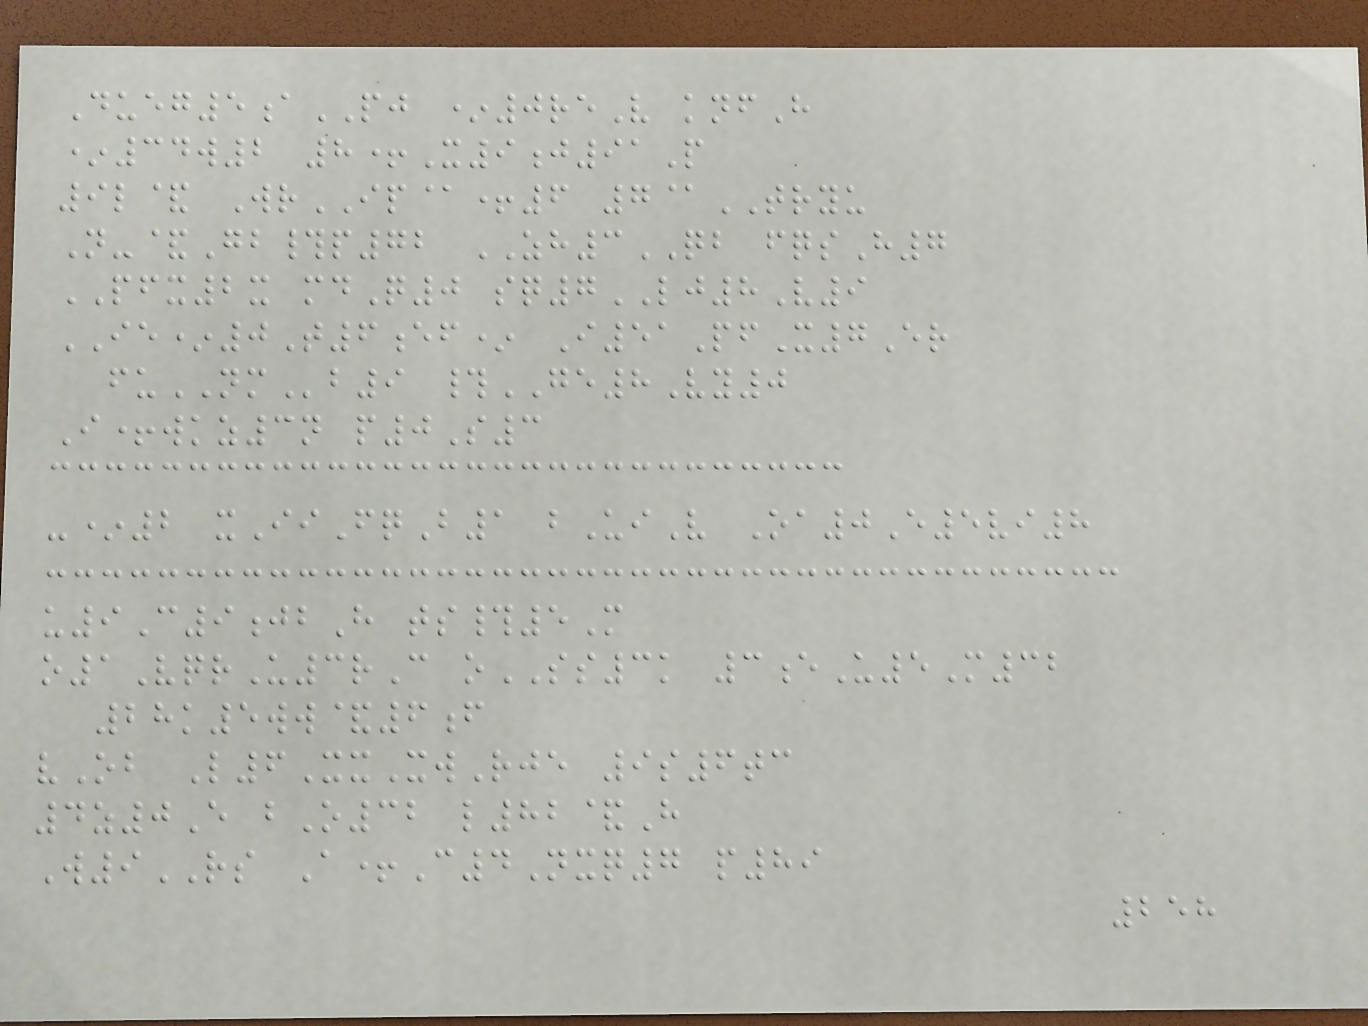Dueg5aPJ *0reV knfH
*34w2 8+X9j91P
9l& WrIP@+6 7@TRYU
N-&Gb#p72 ZH3QB fqsH7
PFX2x mdQ0 sq7LJ8V9
IE*0T6ef* I51PfX7Er
fuNMb9 #GE8Vy0
I+wkz3n p0S3
-*2 xIiFqB1 bUiV Oa0E5vi8
u9C9jbH ts#5M
o1VqrU3rC oSS3k 3eU5M32
28k5ww&6f
vOb L6XxXwRje 9s6tc
4z0E bO32 l82&H
W9RS A+C4Nxq7 p89
258
